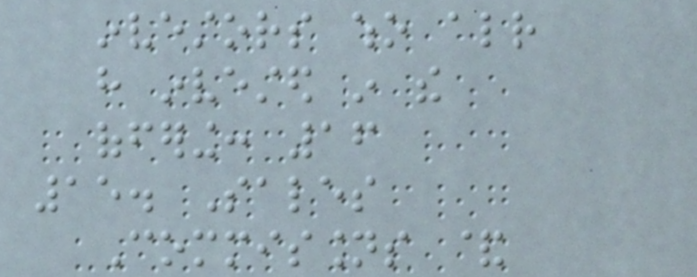investors who already
have invested in the
offering: 16
15. Sales
Commissions &
